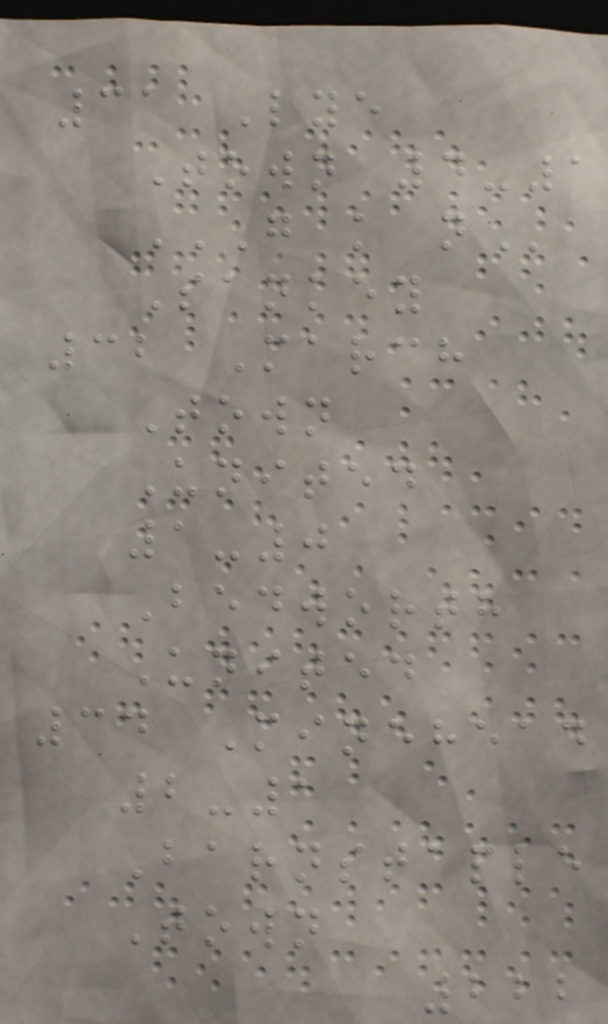31 Lye
Town 4-1
G K N
Sankey
32 March
Town
United
1-0
Bedworth
United
34 Minehead
2-1
Barnstaple
Town
222
